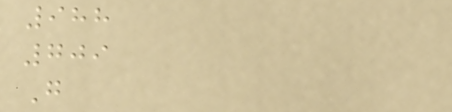988
709
G
